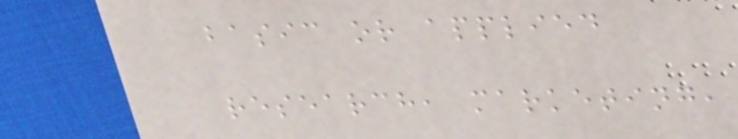basic or applied
research, marketing,
